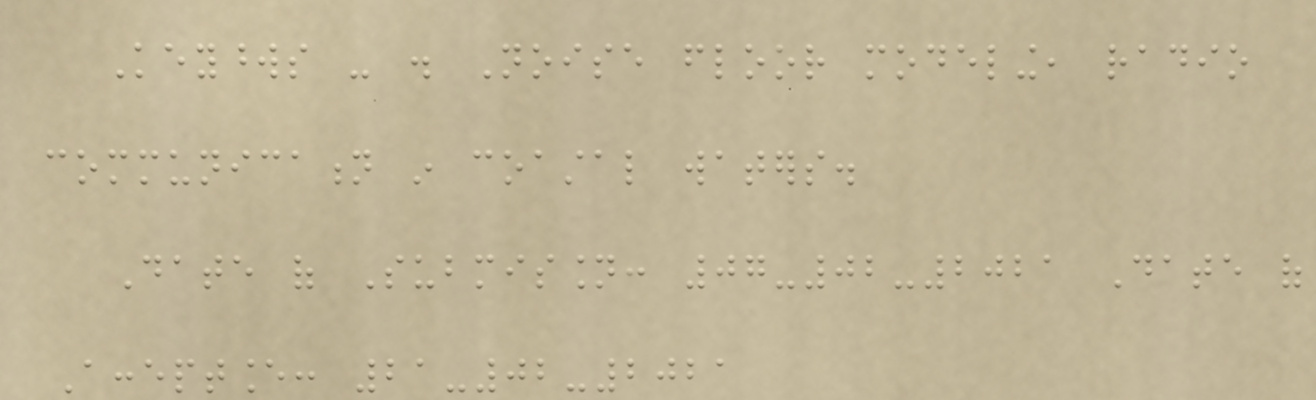Keywords - . Noise floor modeling, radio
communication in coastal waters.
Date of Submission: 07-02-2021 Date of
Acceptance: 21-02-2021
